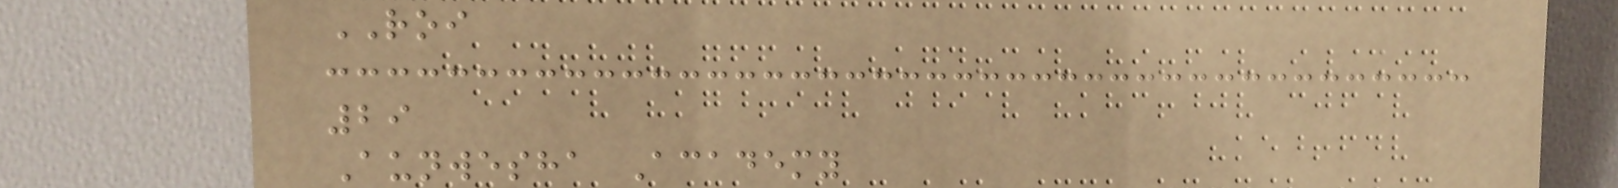ROI
29
Aunwesha Academy
